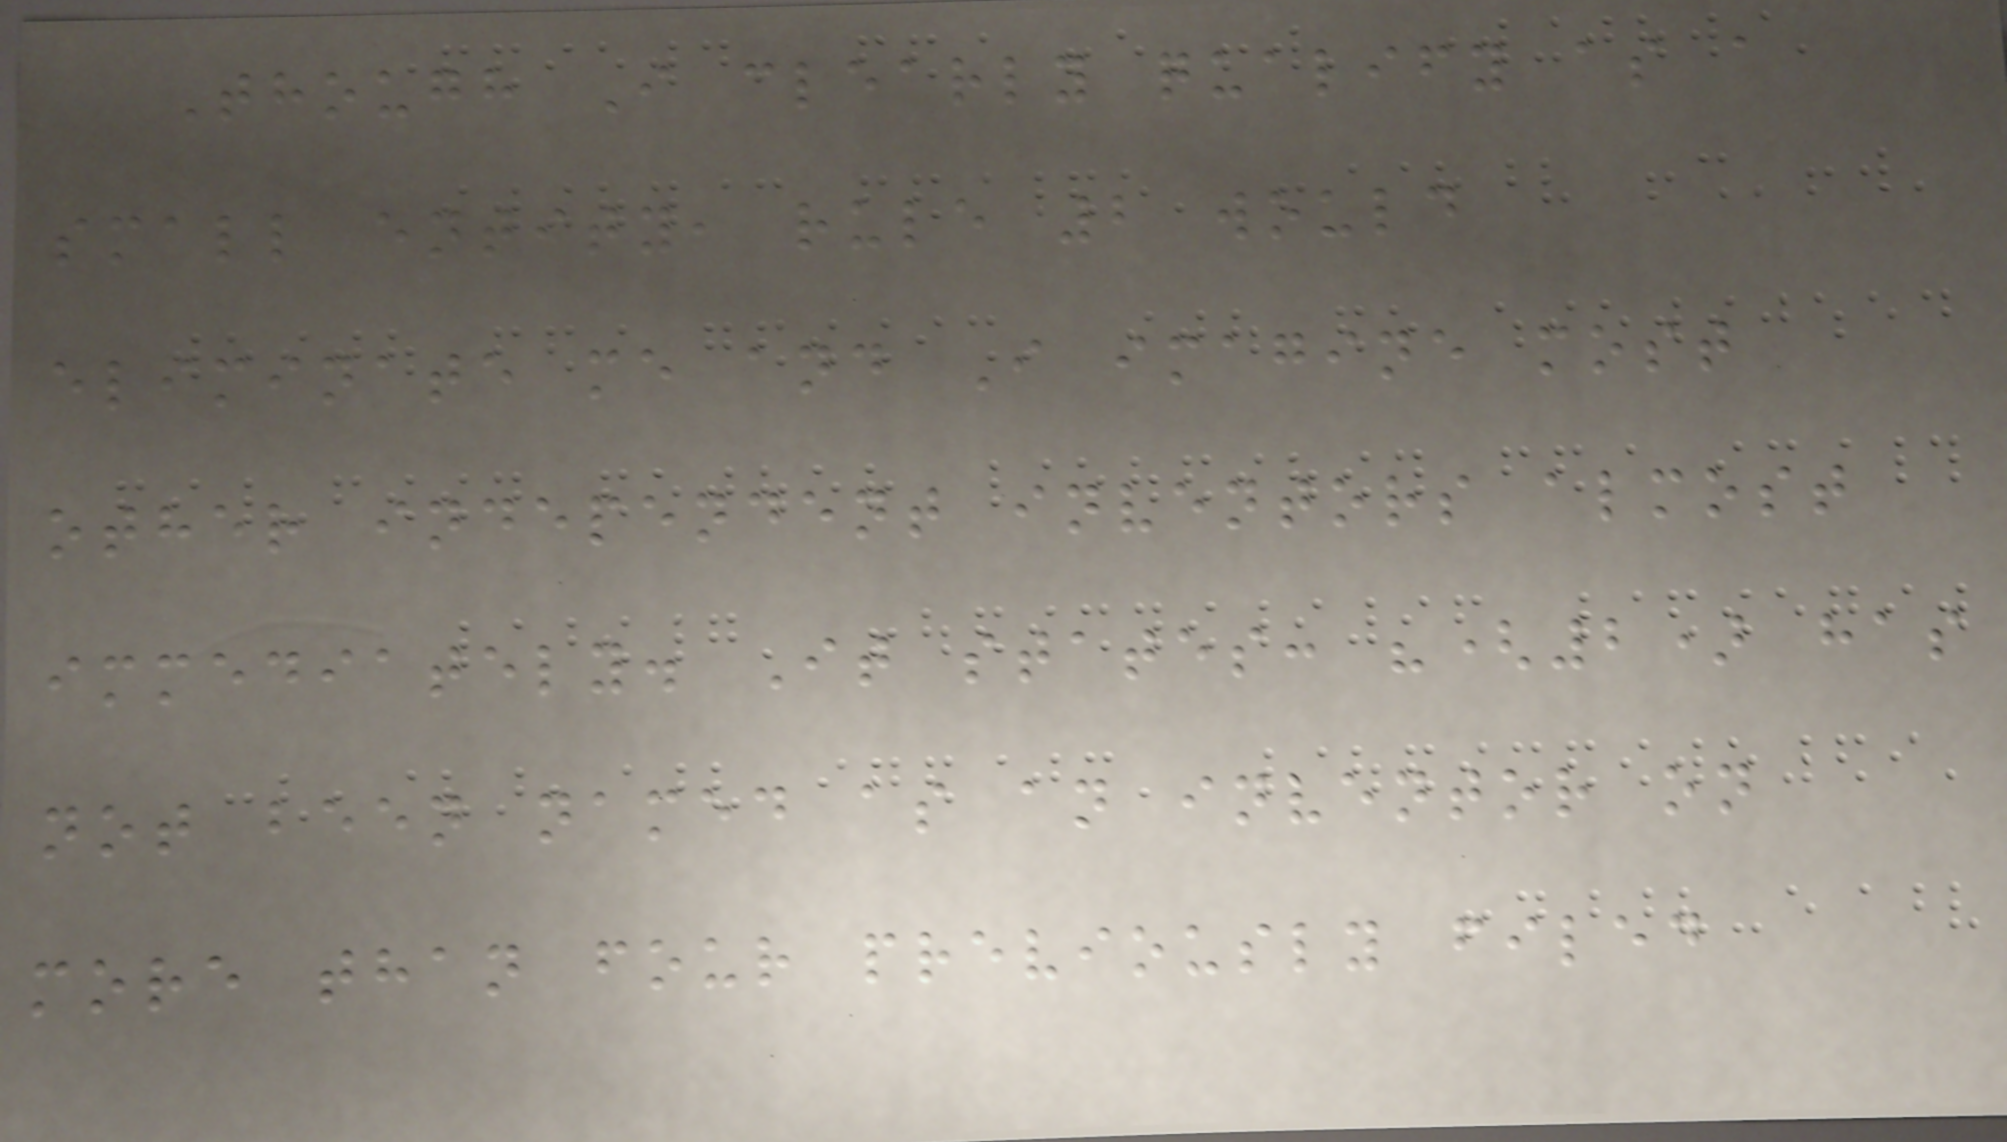Though I clearly qualify as a
small entity, rule 2 would
eliminate me and I imagine most
other independent inventors almost
immediately. It states: "(2) has
not been named as an inventor on
more than four previously filed
